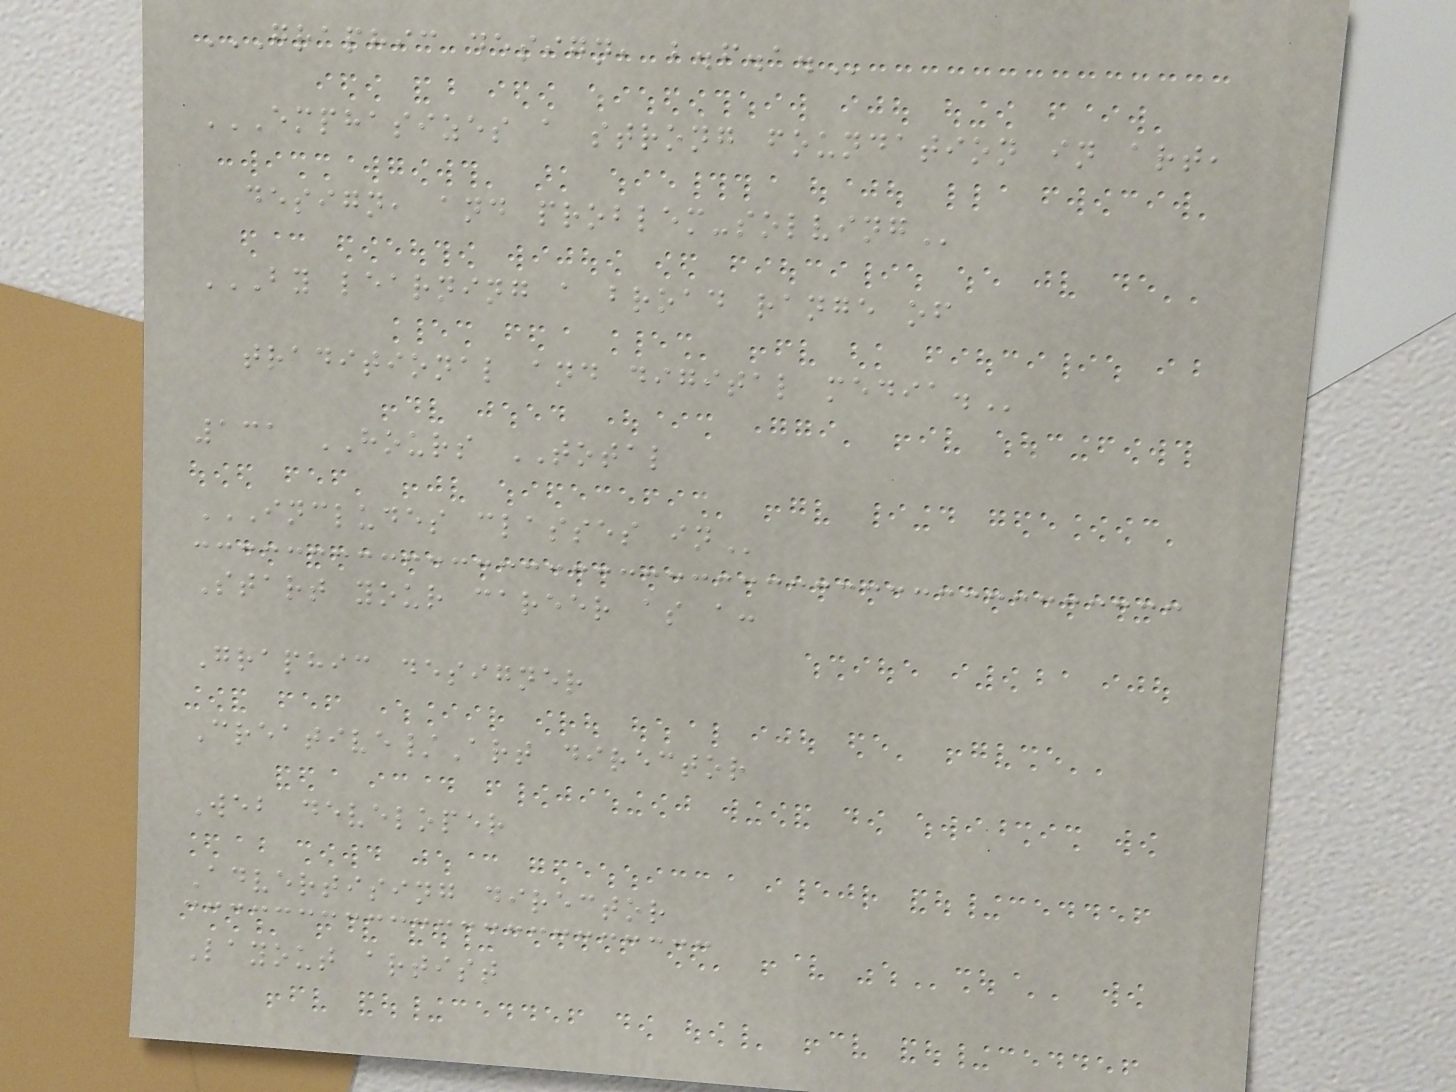GRAPHIC DESIGN, B.F.A.
EMPHASIZES A STRONG FOUNDATION IN ART,
DESIGN, AND PROBLEM-SOLVING
BY LEARNING A BROAD RANGE OF
TRADITIONAL AND DIGITAL MEDIA.
131 HOURS TOTAL
INCLUDES CLASSES IN
Start your career as a:
Graphic designer
Creative/Art director
Web developer
Advertising director
Layout artist
